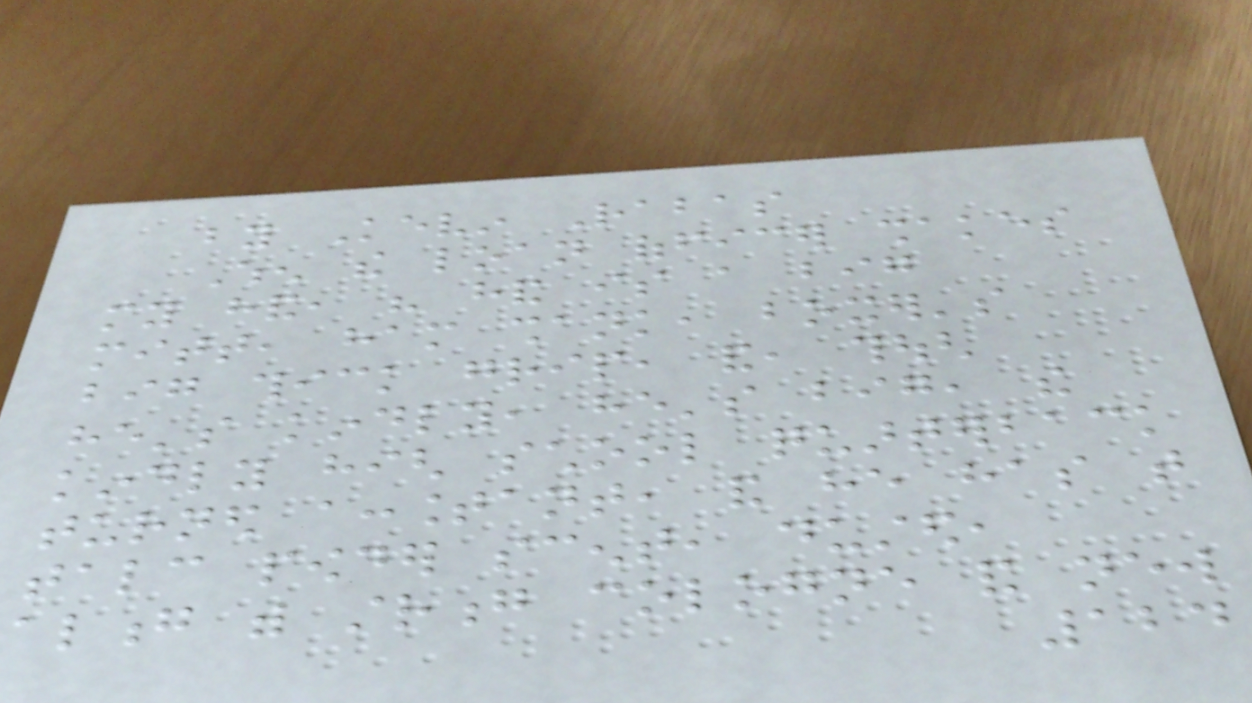by Kevin Rabas
When the loan officer shakes
my hand, his hand is a big
mitt, ham shank, boxer's
big thick grip, and, though
he's kindly, he's big, the
kindly high school quarterback
turned accountant, and he has that
talc powder scent, dusted,
along with strong cologne and new
124
